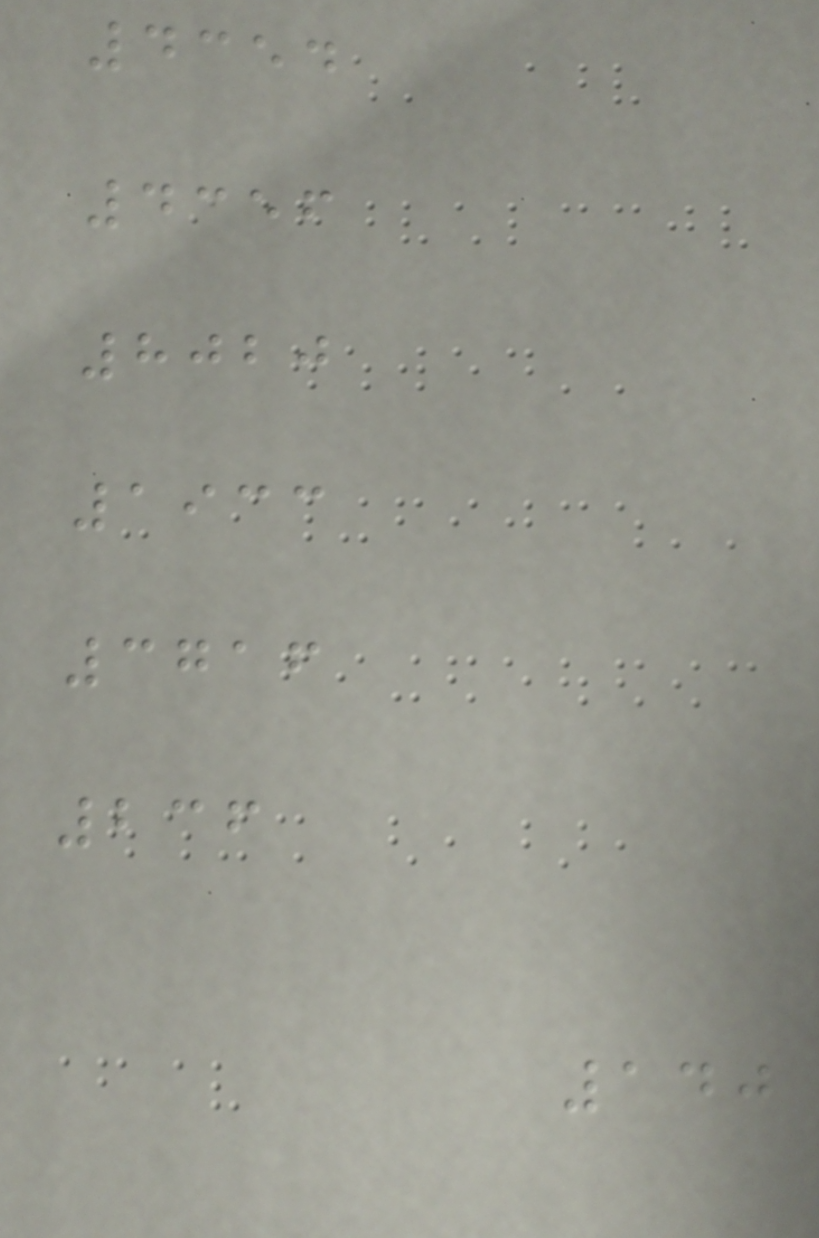4354
4356
8020
1933
3716
236
140
